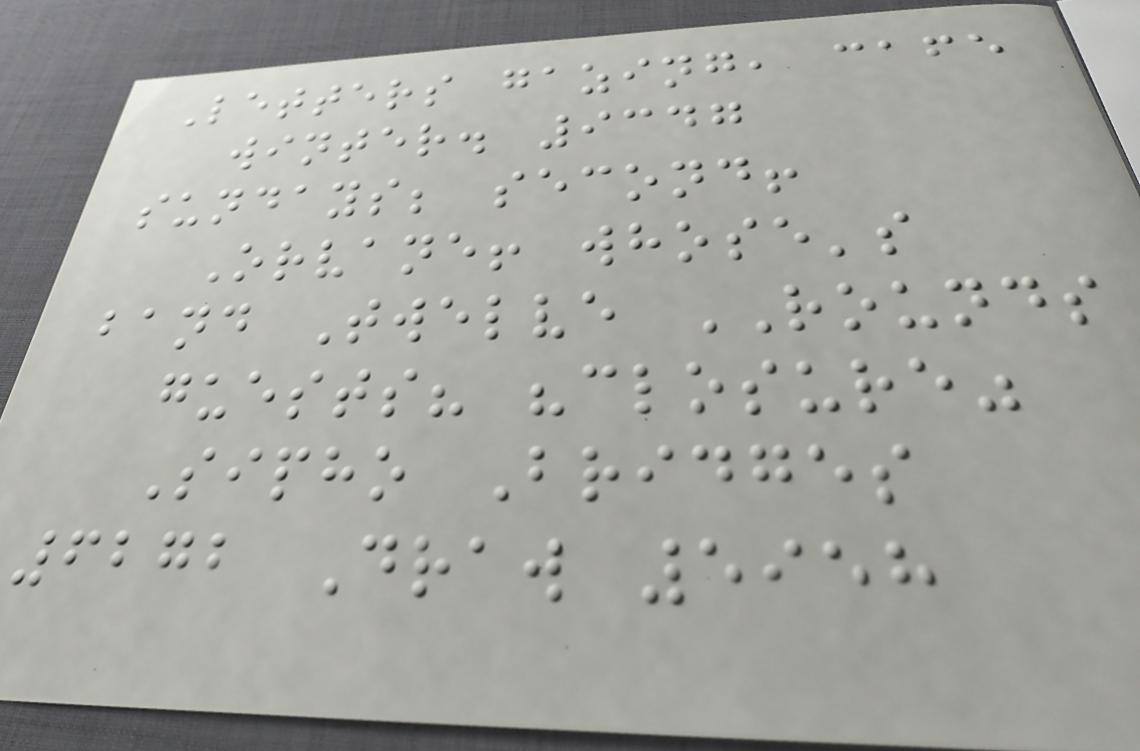Letters gazing, cafe
winter. 9347
sundays; second!
Orvane! whose's
band Twelve ROUNDS
guests? "closure"
Sipho Bridges
6272 Draw 5958
